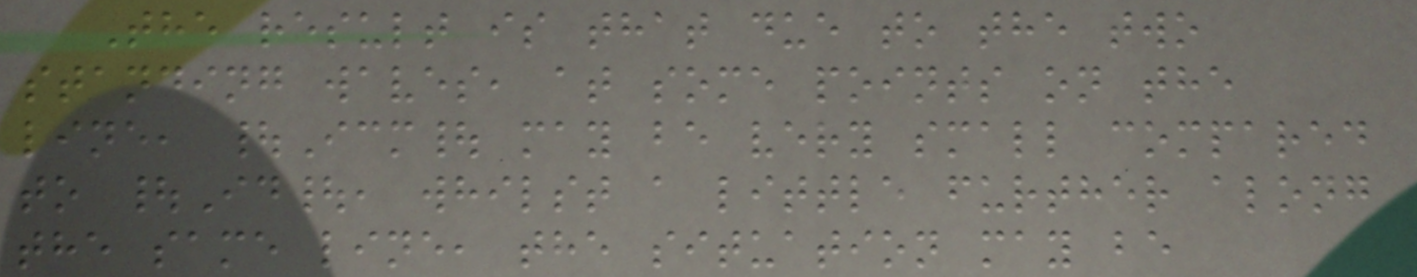The result is that due to the two
standing waves, at some points on the
line, |Icm| may be very small compared
to |Id|, whilst a little further along
the same line, the situation may be
